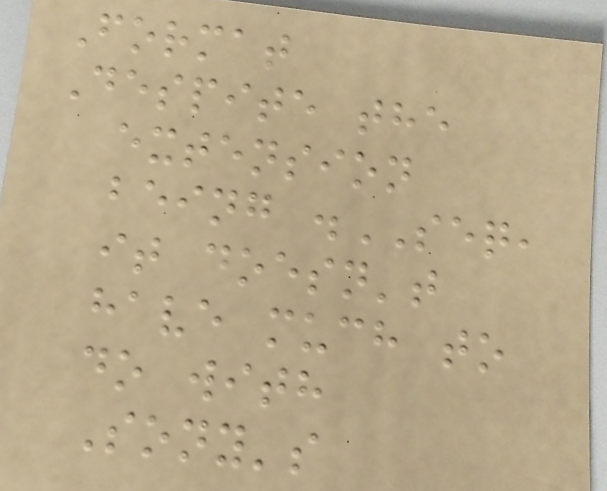Format
Despite the
extension
being .SEQ,
it doesn't
have much to
do with
Sony's
